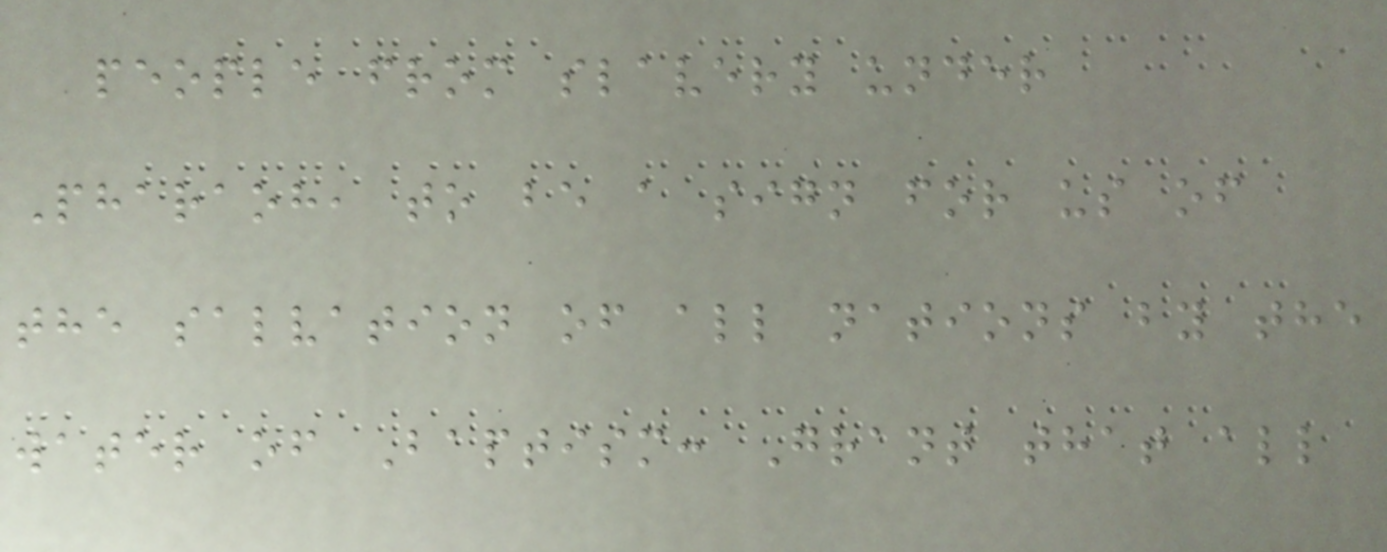people from slavery under
Pharaoh, to be a sign for us of
the salvation of all nations by the
water of Baptism: Grant that all
